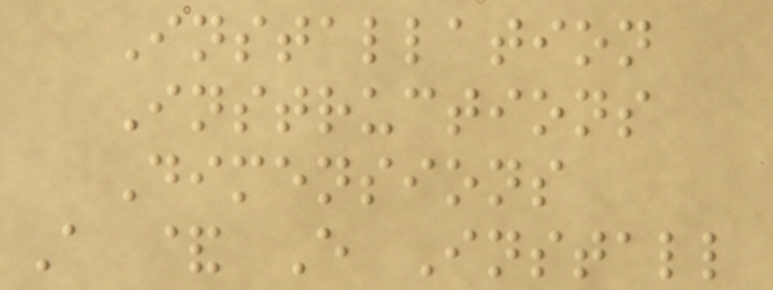Installation
Instructions
Dimensions
A & E Install
